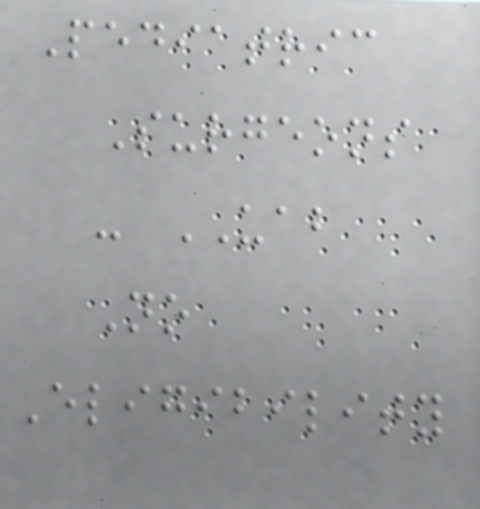Pediatric
Surgeons
- UAB
No
Eligibility
